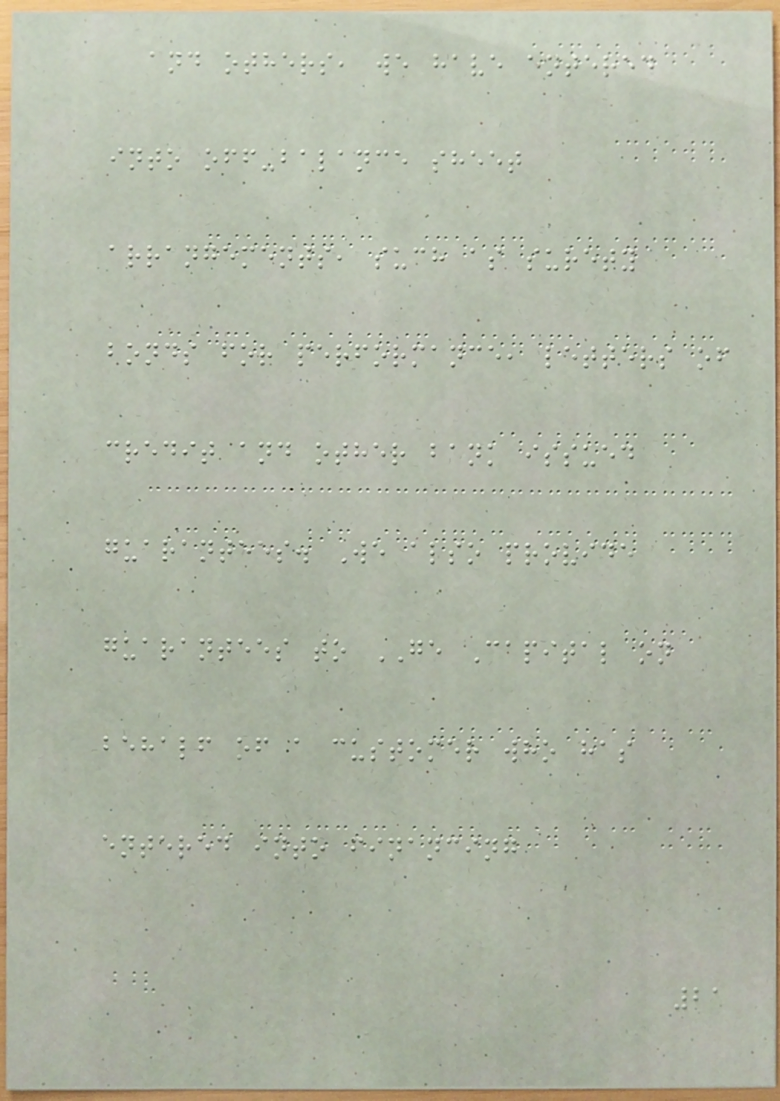and others, we have entered
into off-balance sheet
arrangements, such as surety
bonds for performance, letters of
credit and other bank issued
guarantees. We also provide
guarantees to GE Capital on
behalf of a customer who has
entered into financing
21
